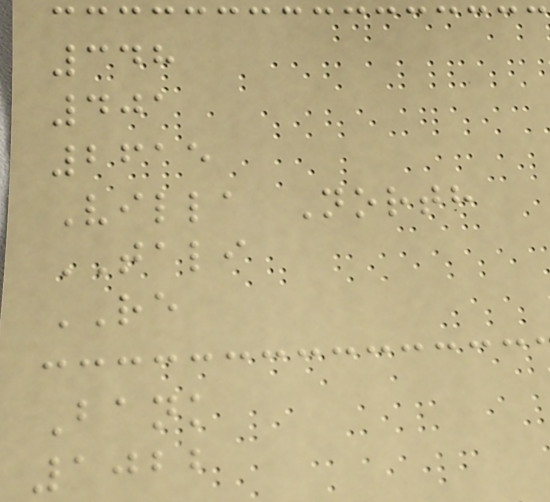348
401
2615
Villa North
TALI
RE
Bank
1022
